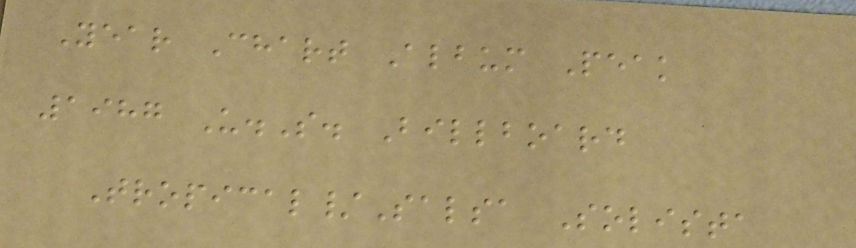Year Chart Album Peak
1987 U.S. Billboard
Tropical/Salsa Solista
